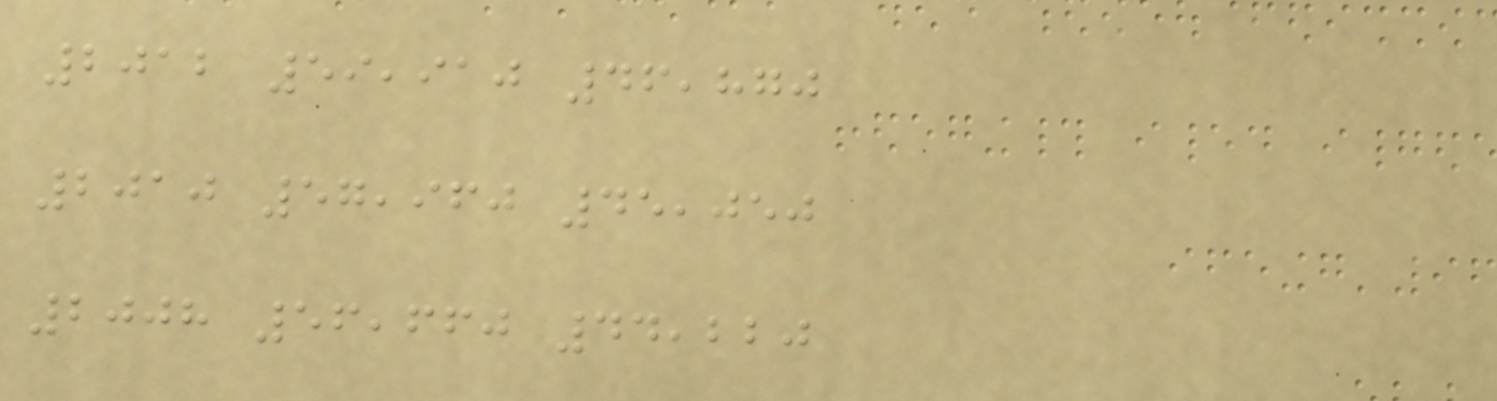2012 59,910 46,870
2010 57,960 45,050
2008 56,660 44,220
